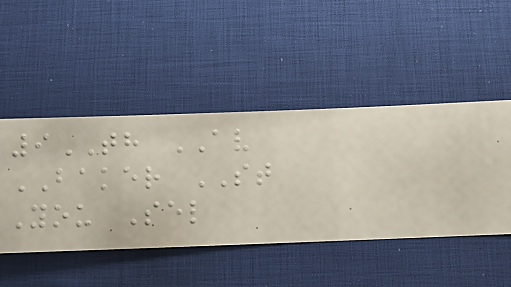9TH AV
BAKER ST
You Sel
